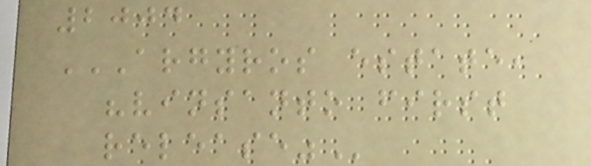2004
ARGYROS ESTATE,
"VINSANTO FIRST
RELEASE"
